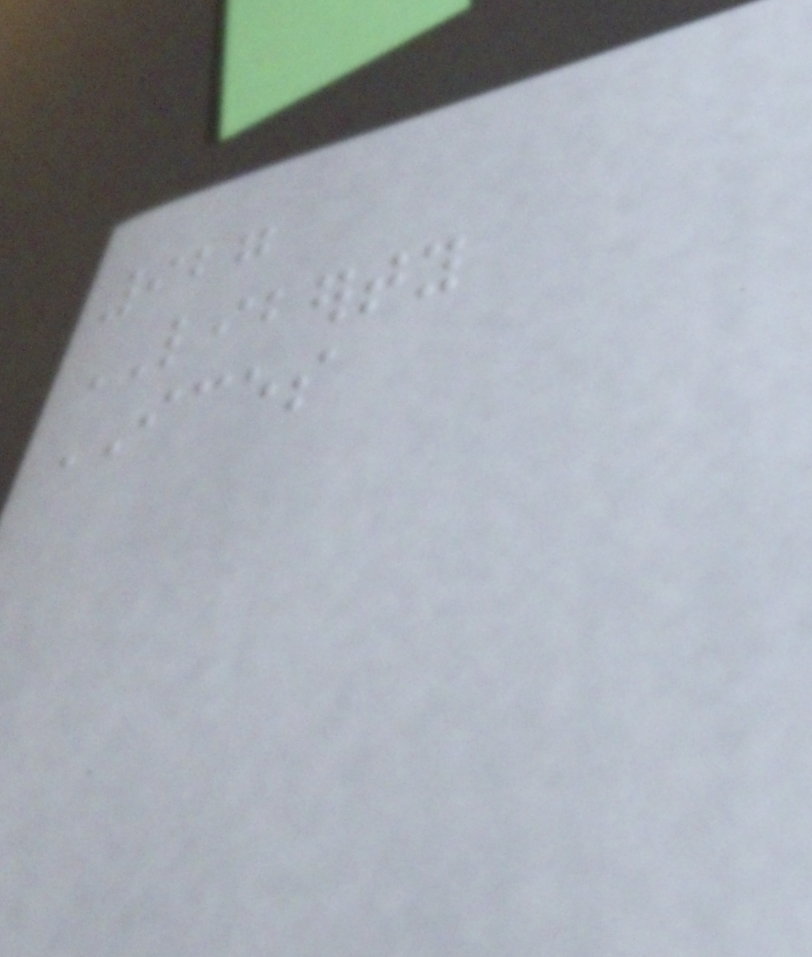927
LIBERTY
ICES
